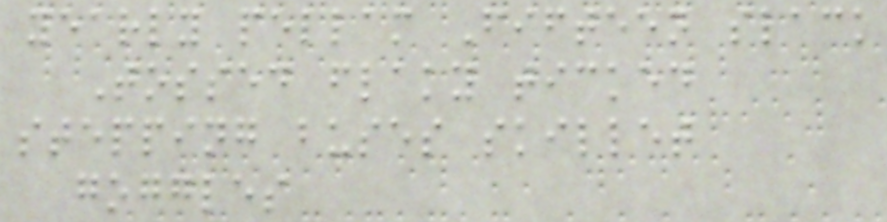yearly pellam Fifteen slack
Tossed flaky ticked
stepping buses skillet
goggles
